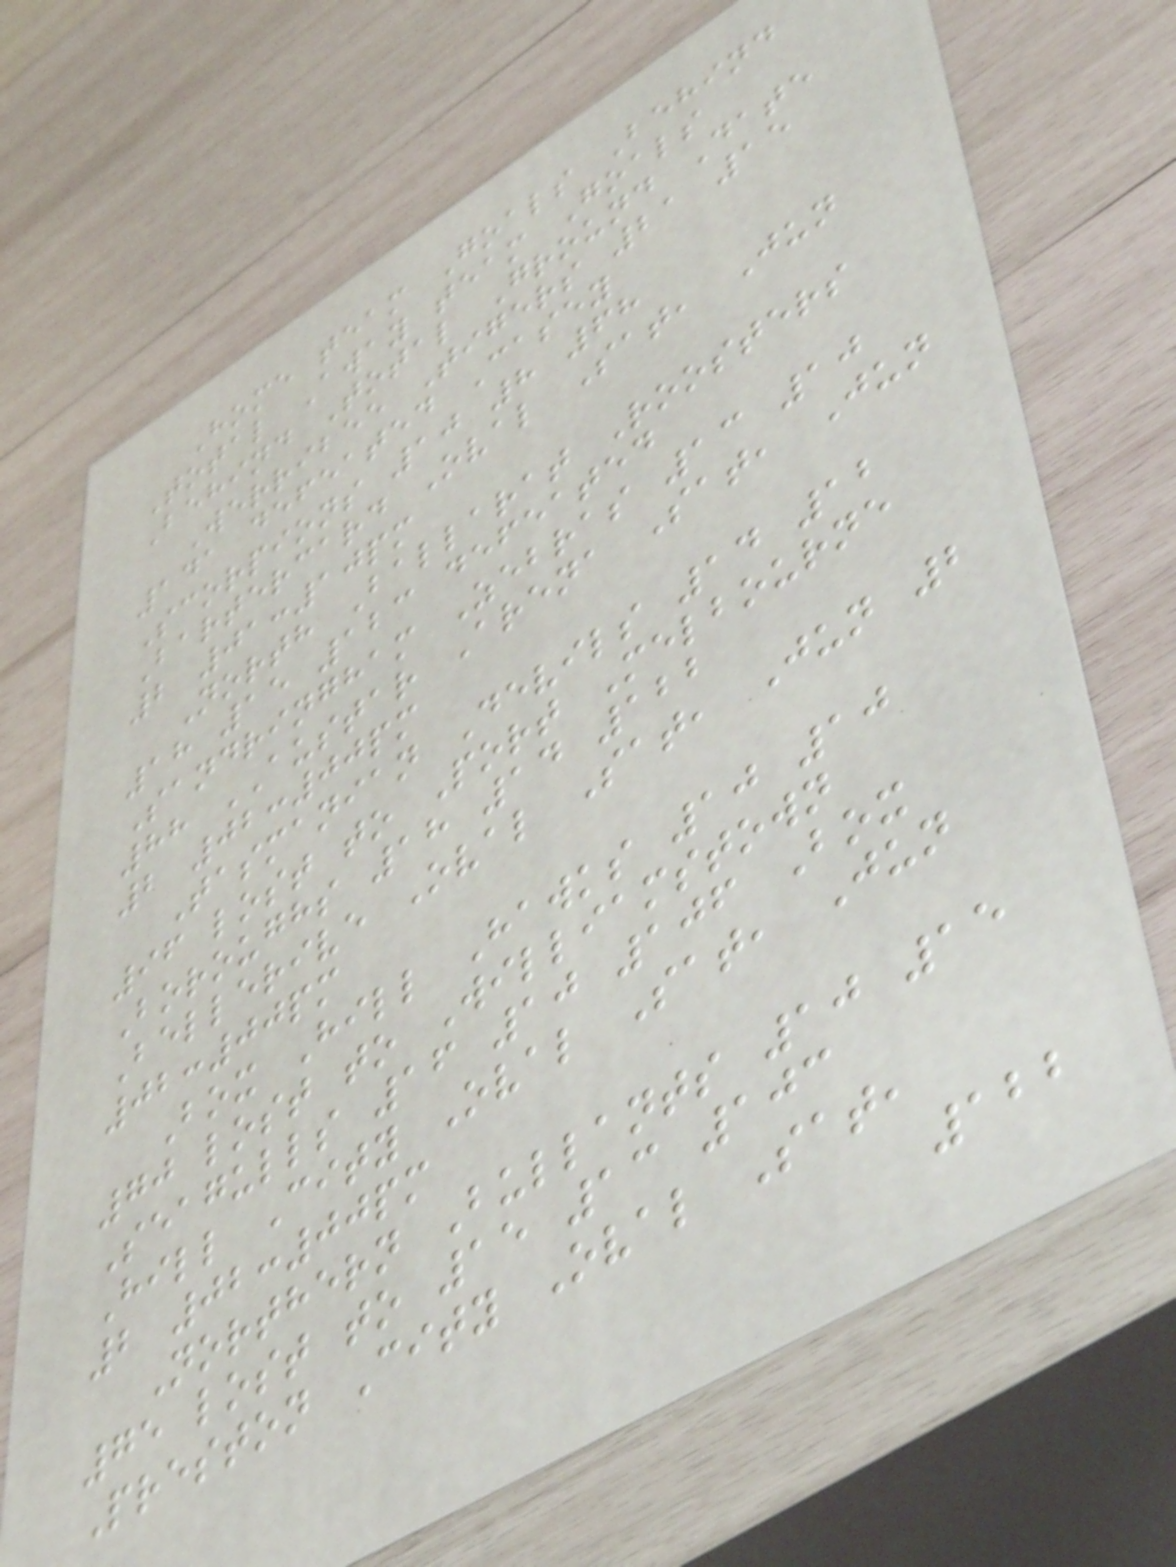Home team Goals Behind
Total Away team Goals
Behind Total Ground Date
Werribee Tigers 21 15
141 defeated Casey
Scorpions 10 8 68
Bartercard Oval Sat, Jun
2 01:10pm
North Ballarat Roosters
18 15 123 defeated
Sandringham Zebras 13 10
88 AUSTAR Arena Sat, Jun
2 02:00pm
Tasmanian Devils 14 12
96 lost to Port Melbourne
Boroughs 18 14 122
Bellerive Oval Sat, Jun 2
02:00pm
Box Hill Hawks 10 10
70 lost to Williamstown
Seagulls 16 10 106 Box
Hill City Oval Sat, Jun
2 02:00pm
Northern Bullants 10 15
75 lost to 15 13 103
Preston City Oval Sat,
122
